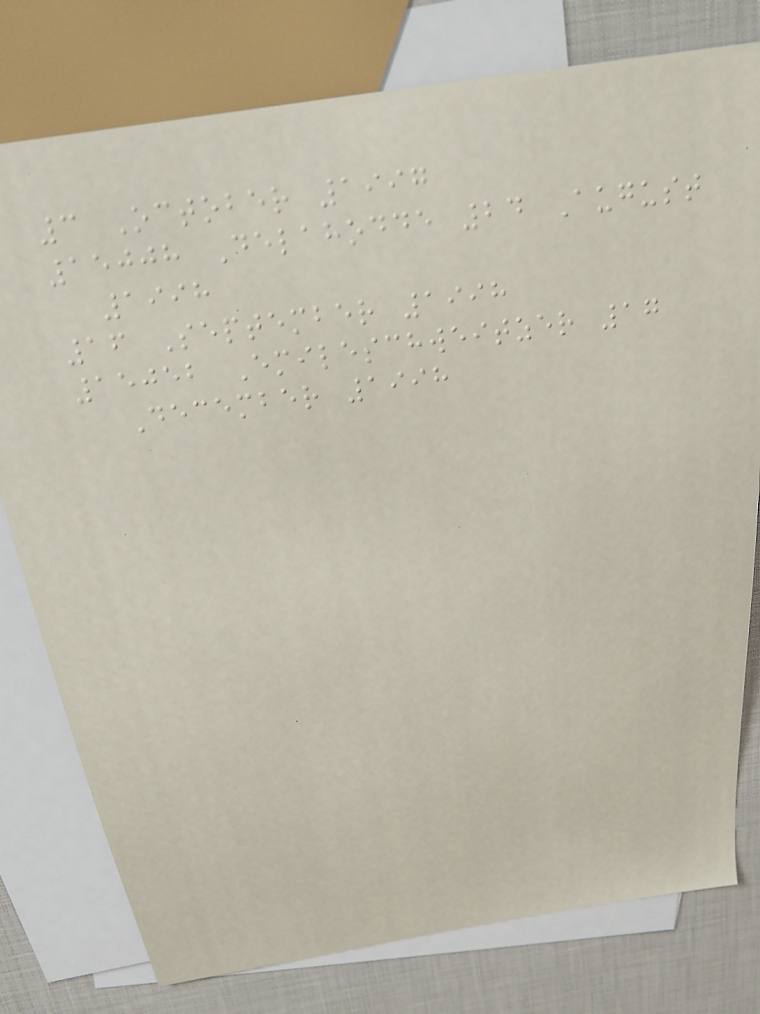3 October 1997
15008 Delahodde 24 August
1998
16 September 1998
15052 Emileschweitzer 17
December 1998
